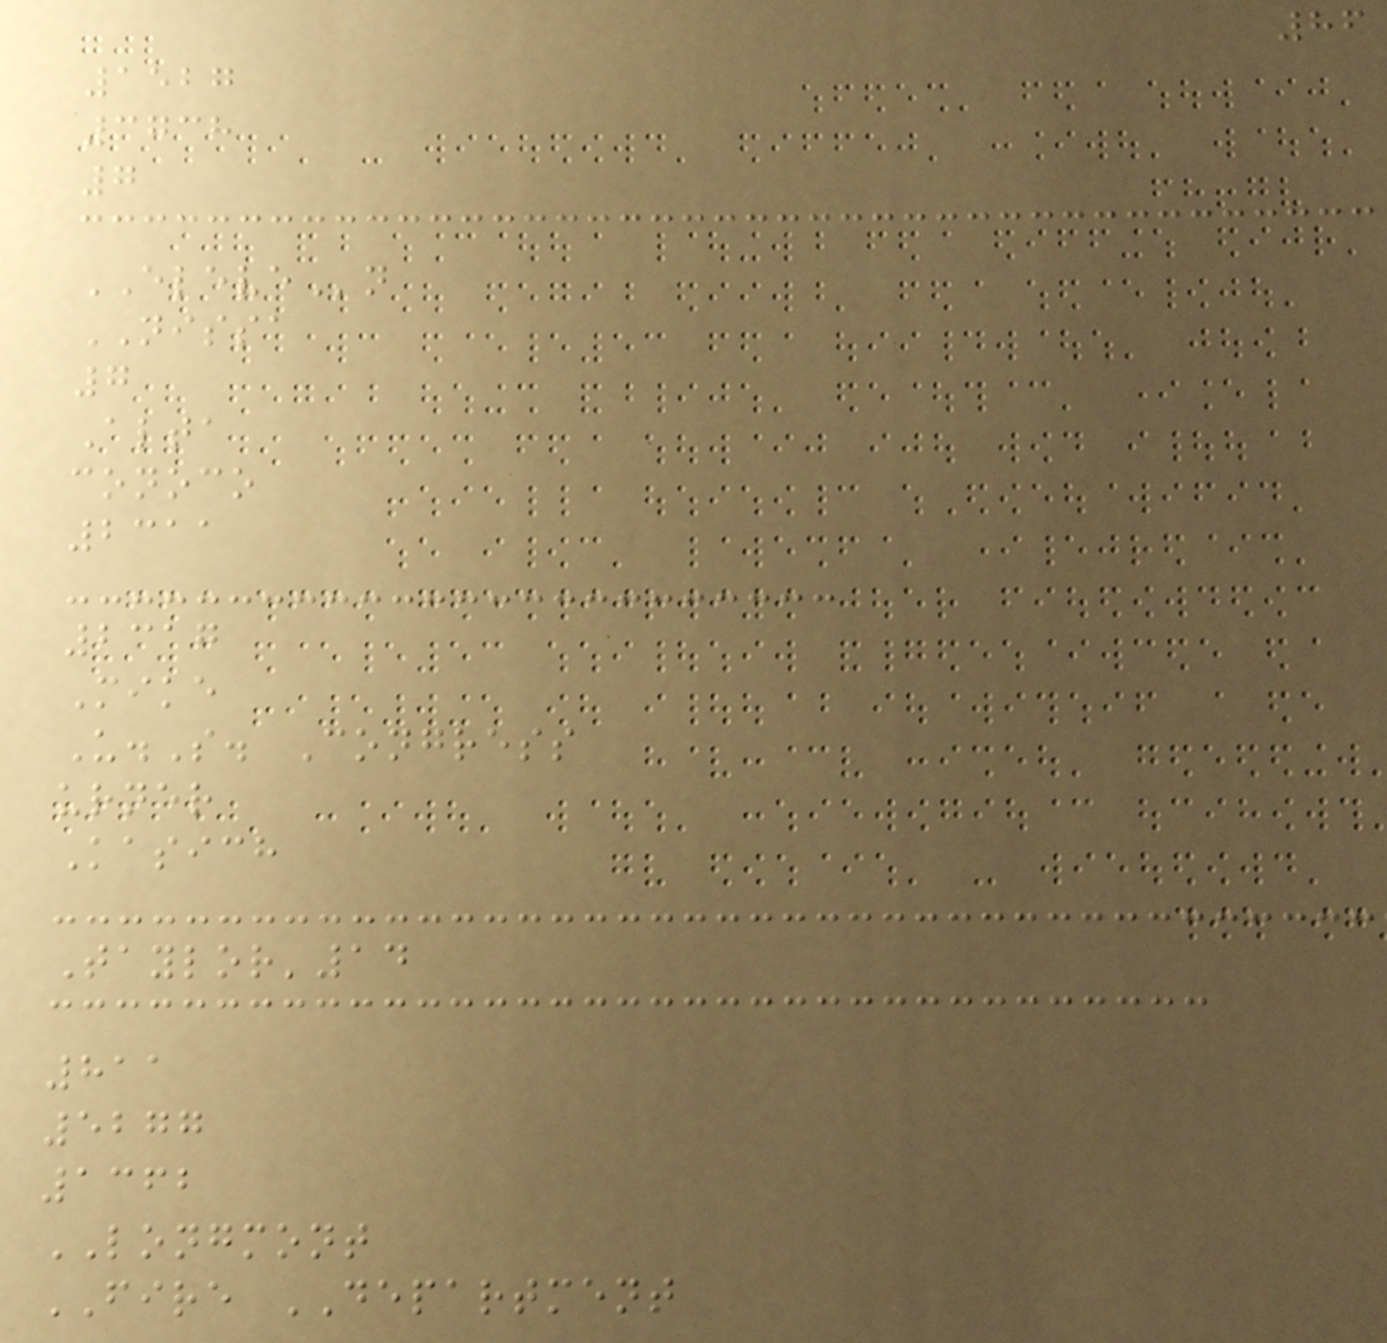86
1527
3738
7
ELEVEn
NISSA
7
Alta
conoco
2311
2317
Mike
U.S. Congress
urner
Kasich
Taylor'14
811
5277
1362
LONGMONT
FIRE DEPARTMENT
